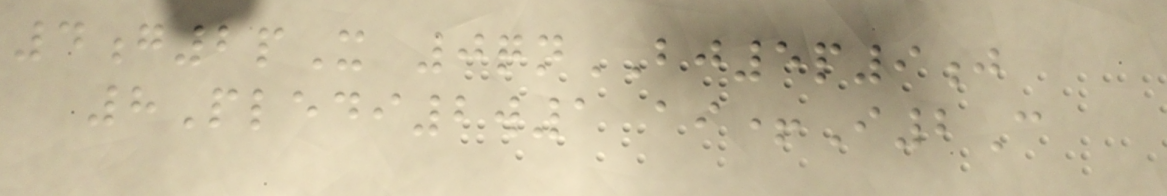4g2pX 0qnBJ5p9j
8Pledi2w1 ai+I2C
